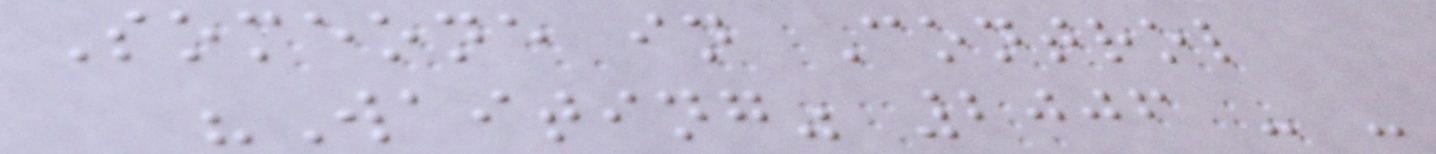Someone in Control
"Waiting" 2006 - -
